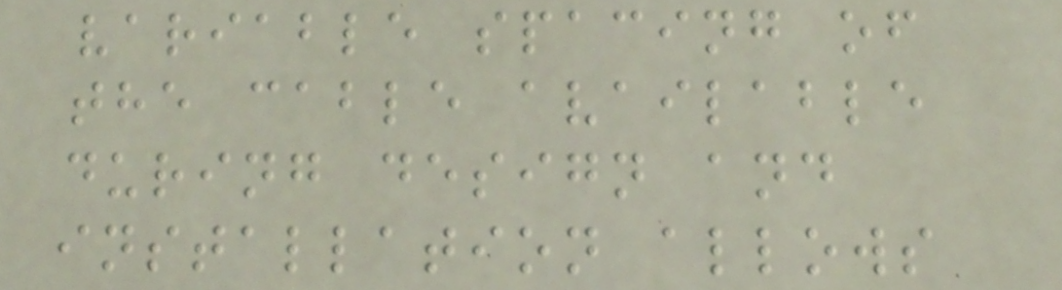variable spacing of
the cable available
during design and
installation allows
